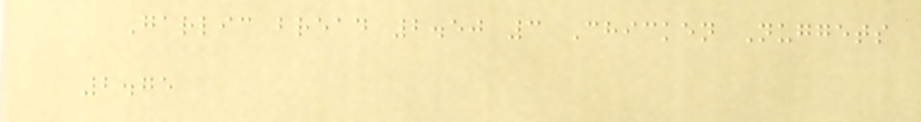Garlic bread 2.50 3 Chicken Nuggets
2.75
